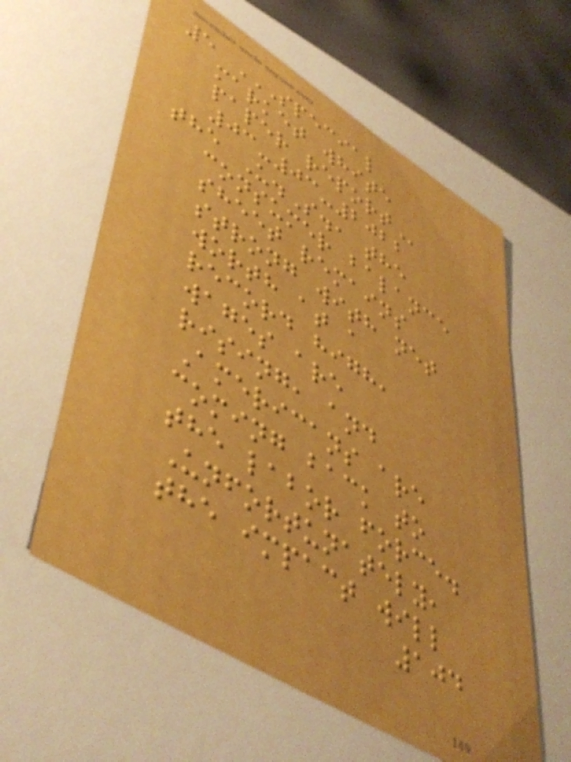5 SPECIAL
MARKET WHITE
PAPER REPORT
03-03-2022
the U.S., the
consumer balance
sheet remains
strong with net
worth at a
record high,
wages are
rising, and
Americans are
coming back to
the labor force.
Unfortunately,
the impact will
104
